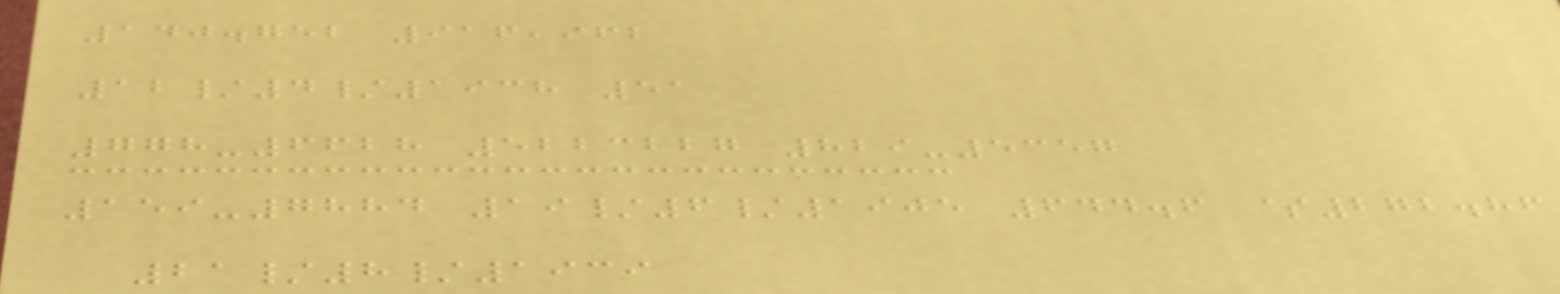140.752 916,962
12/4/1938 51
778-6628 5223227 829-5357
159-7884 19/6/1905 644.6 $272.86
21/8/1939
